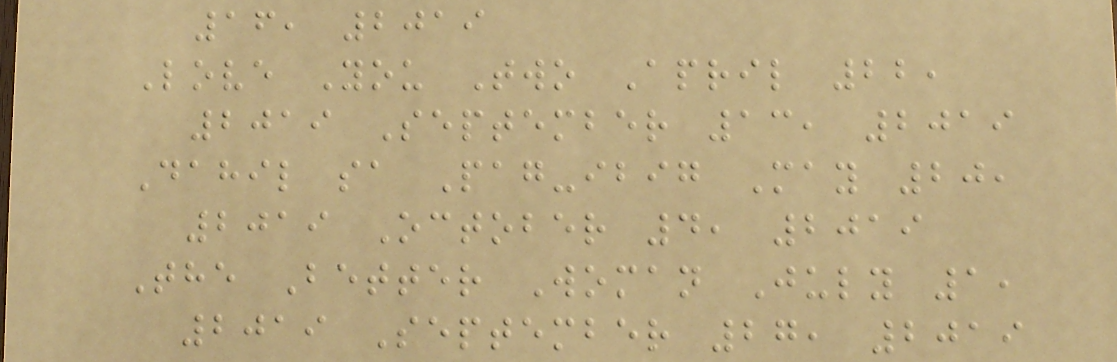16, 2019
Love You Two April 22,
2019 September 13, 2019
Dahil sa Pag-ibig May 20,
2019 October 4, 2019
The Better Woman July 1,
2019 September 27, 2019
